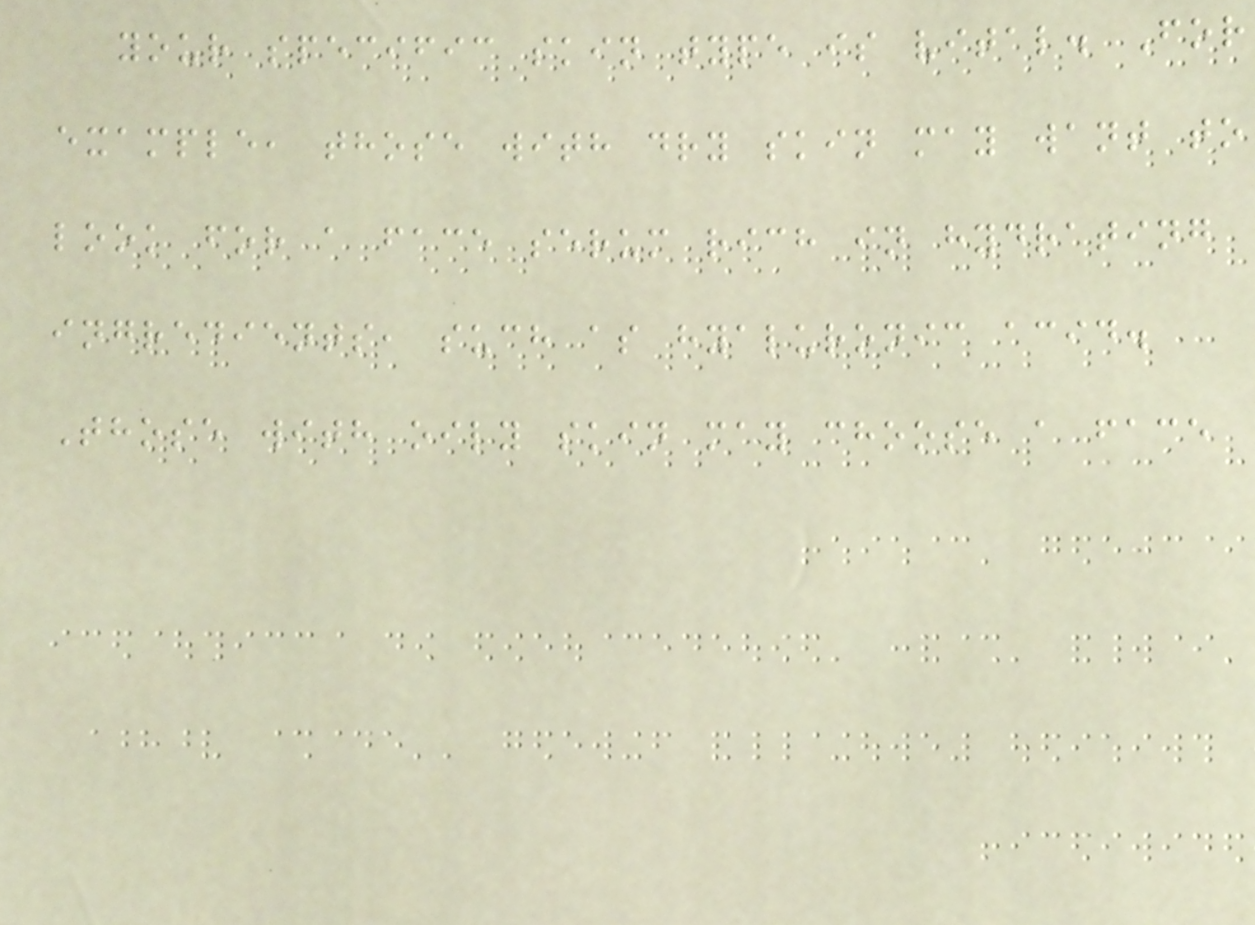your specific skin type is vital. For
example, those with dry skin may want to
look for a face serum rich in hydrating
ingredients, such as hyaluronic acid.
Those with oily skin may choose a face
